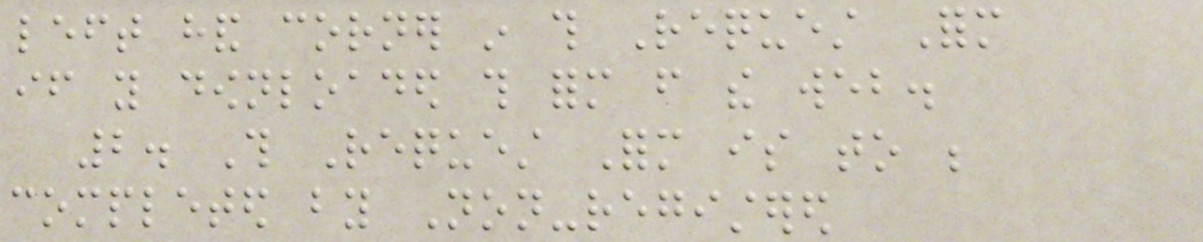left hand corner in this Request Form
if you downloaded this form from the web.
2. This Request Form is to be
completed by Non-registered
